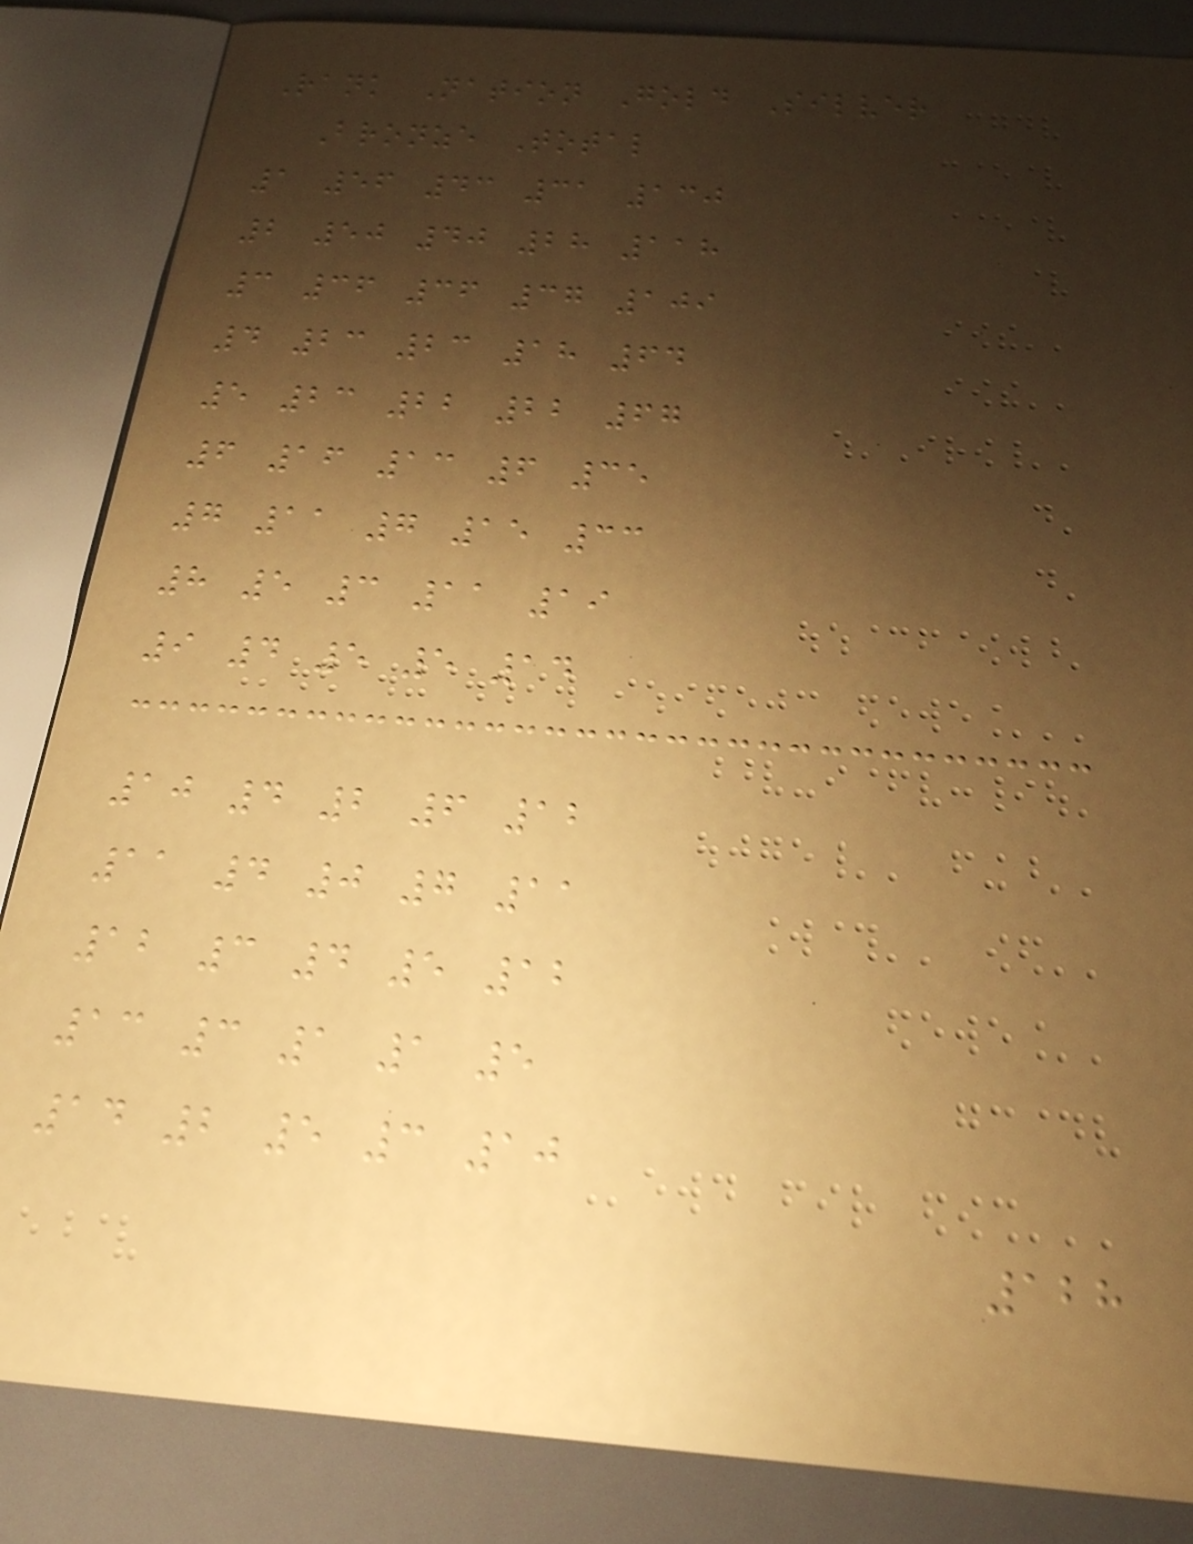Rank Nation Gold Silver
Bronze Total
1 56 43 31 130
2 50 40 28 118
3 36 36 37 109
4 23 23 18 64
5 23 22 22 67
6 16 13 6 35
7 11 7 15 33
8 5 3 11 19
9 4 5 5 14
10 4 2 6 12
11 4 0 7 11
12 3 4 5 12
13 3 1 1 5
14 2 5 3 10
128
